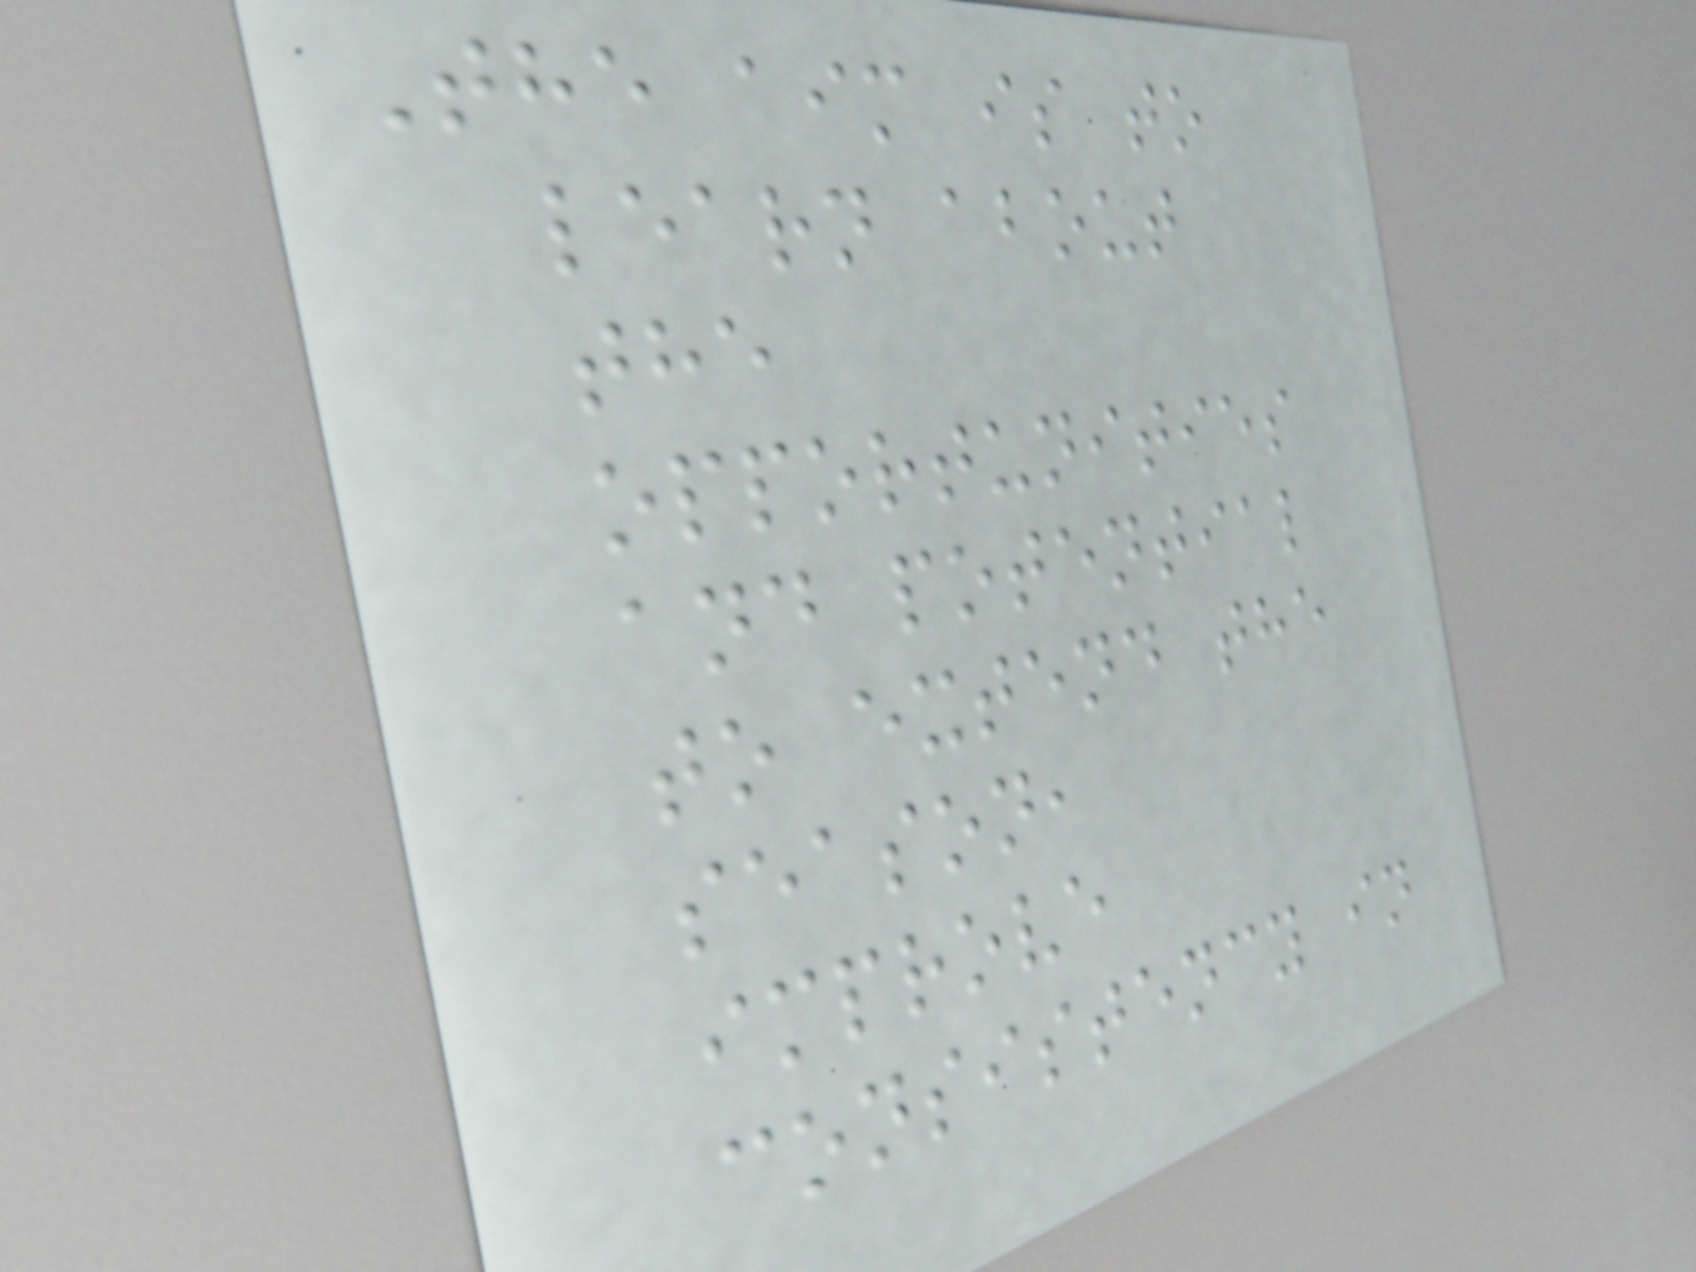The aim is to
learn about
the
opportunities
and potential
to extend the
season,
improve
consistency in
